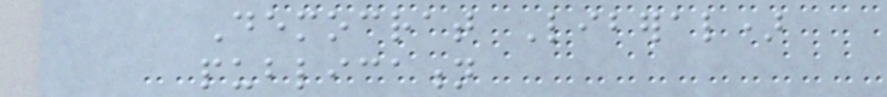Democrat Liberal)
publication
